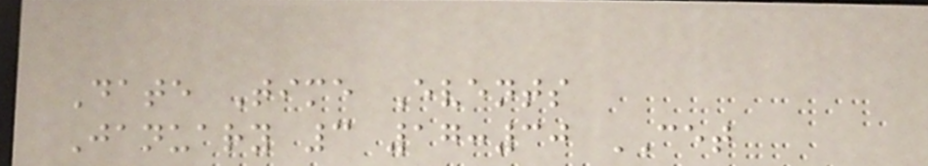Date Time Events
January 3 17:30 CET
